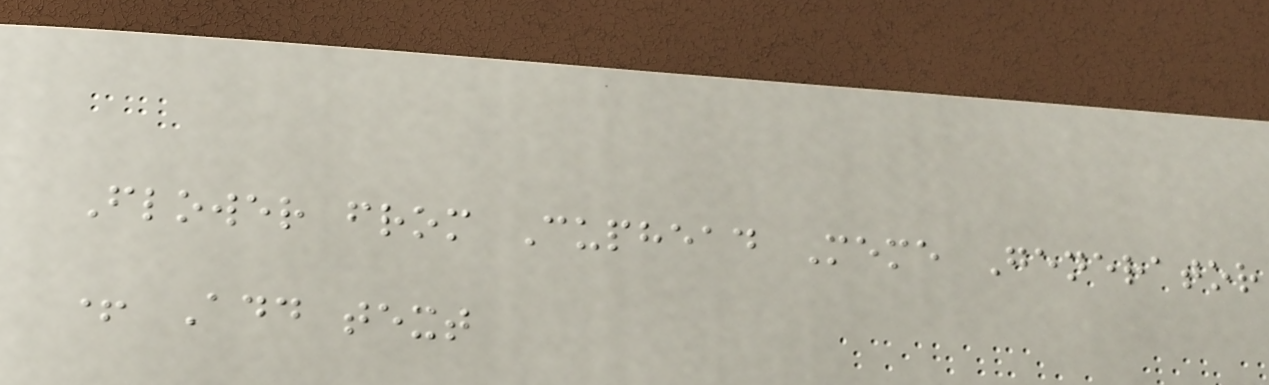Flower from Cuphead Meme Generator
+ Add text
